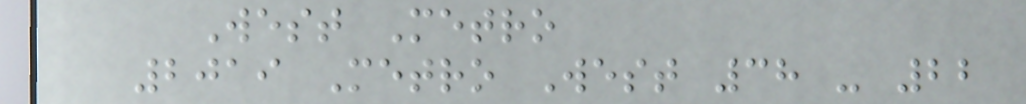West Metro
2019 Metro West 38 - 22
